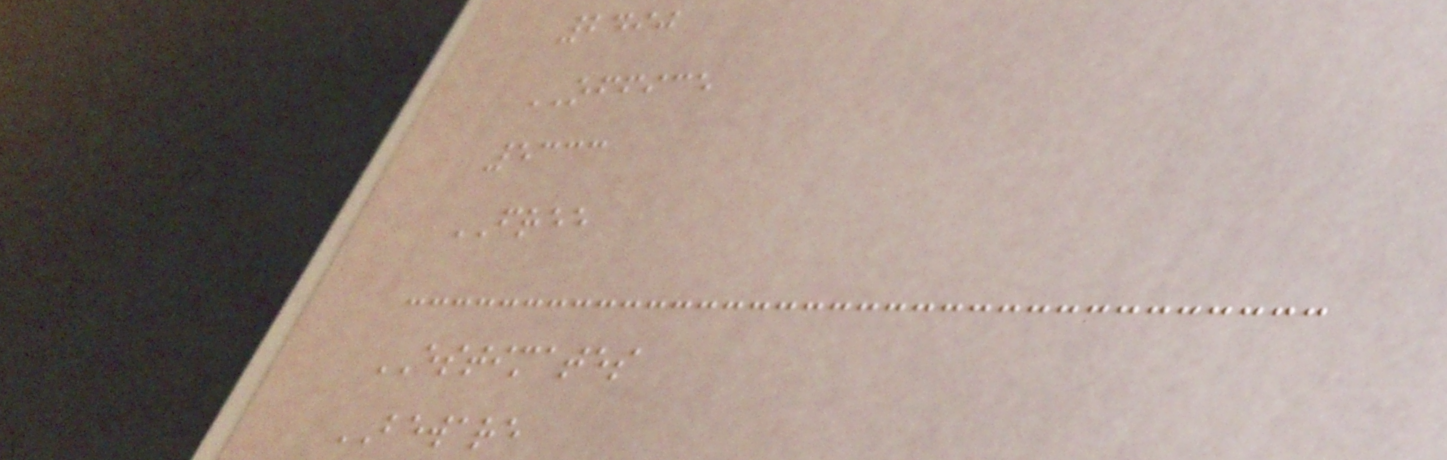2490
OFFICE
5333
FREE
ESTIMATES
BEWARE
